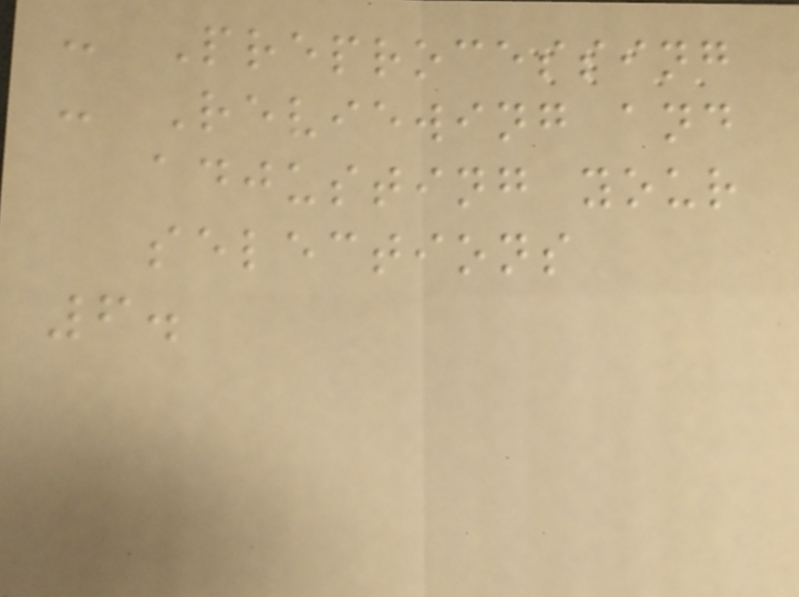- Preprocessing
- Reviewing and
adjusting your
selections
6.
